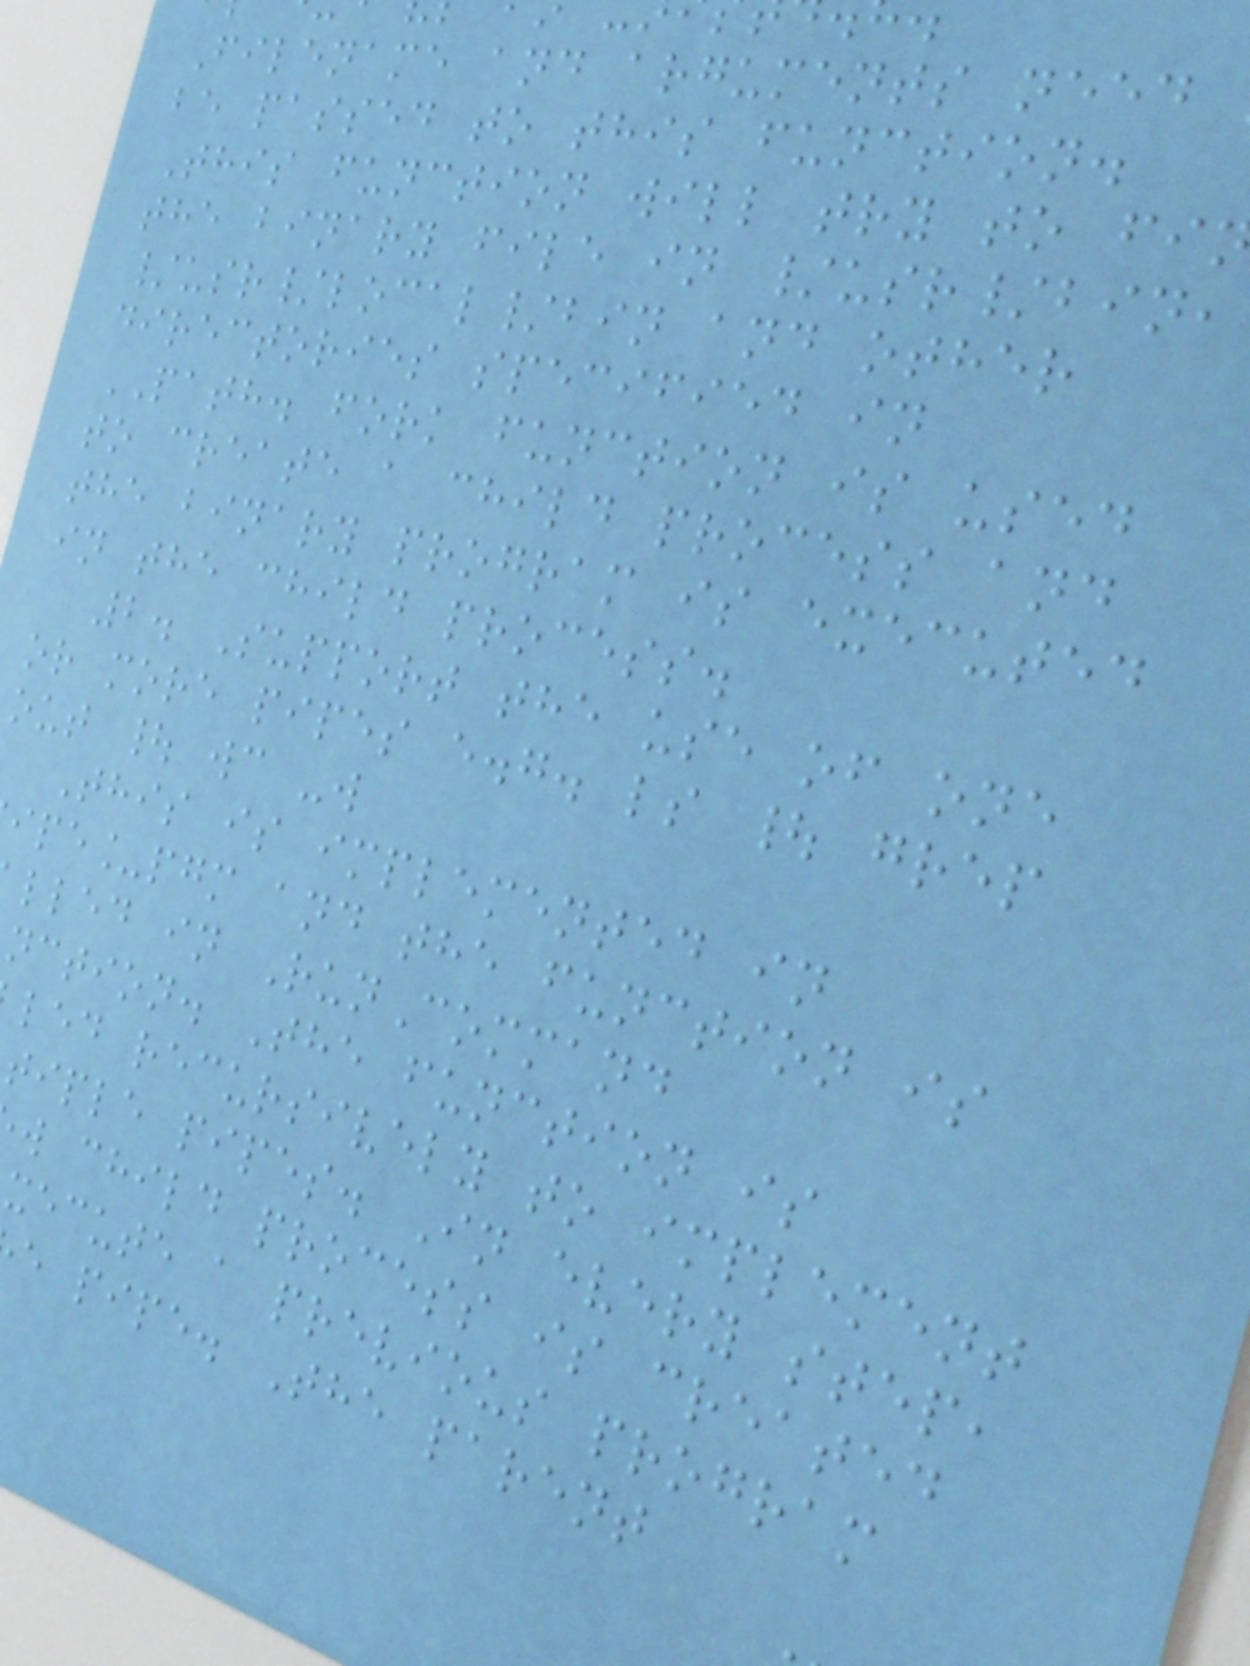Filename and arguments need
be passed to this function.
This function will try to fi
the binary file in /usr/bin,
/usr/local/bin and other
directories specified in
PATH. fork function is used
to create a child process and
the binary program is executed
in the child process.
2. Support the use of one
or more pipes e.g. ls | grep
out | wc -w
This is implemented in
ipe_pgm and the function is
lled in RunCommand
nction. The function is
led recursively to implement
tiple pipes. In every step,
w child process is created
xecute a previous program
e pipe. The parent
